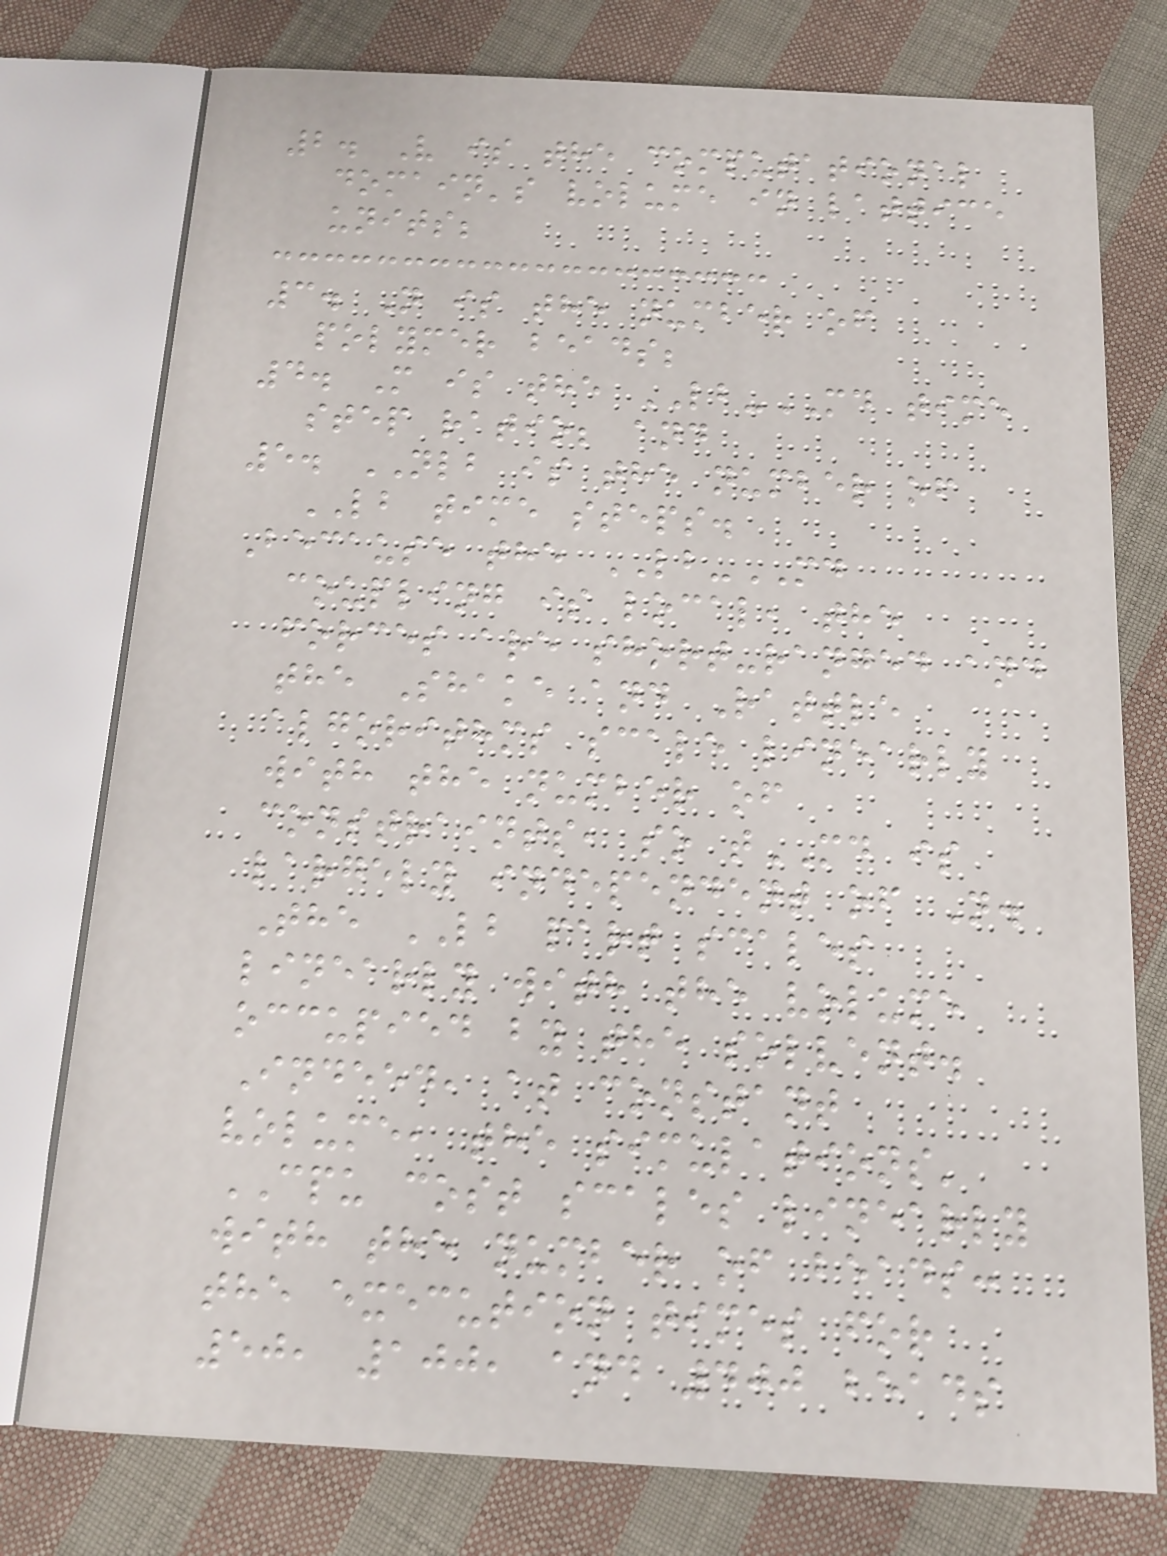2. V is the computational
domain's volume in lattice
units;
3. N is the number of
polymer beads;
4. M is the LB-MD time
step ratio; and
5. NLB is the number of
LB time steps.
Because the LB-MD
coupling is local, the
forces are short-ranged and
the Shake and Rattle
algorithms scale linearly
with the number of
constraints, so tMD is
largely independent of N.
The LB part scales
linearly with the volume
occupied by the solvent.
Indeed, at constant
volume, the simulations'
CPU cost scales linearly
with the number of beads:
the execution times for
50, 100, and 400 beads
